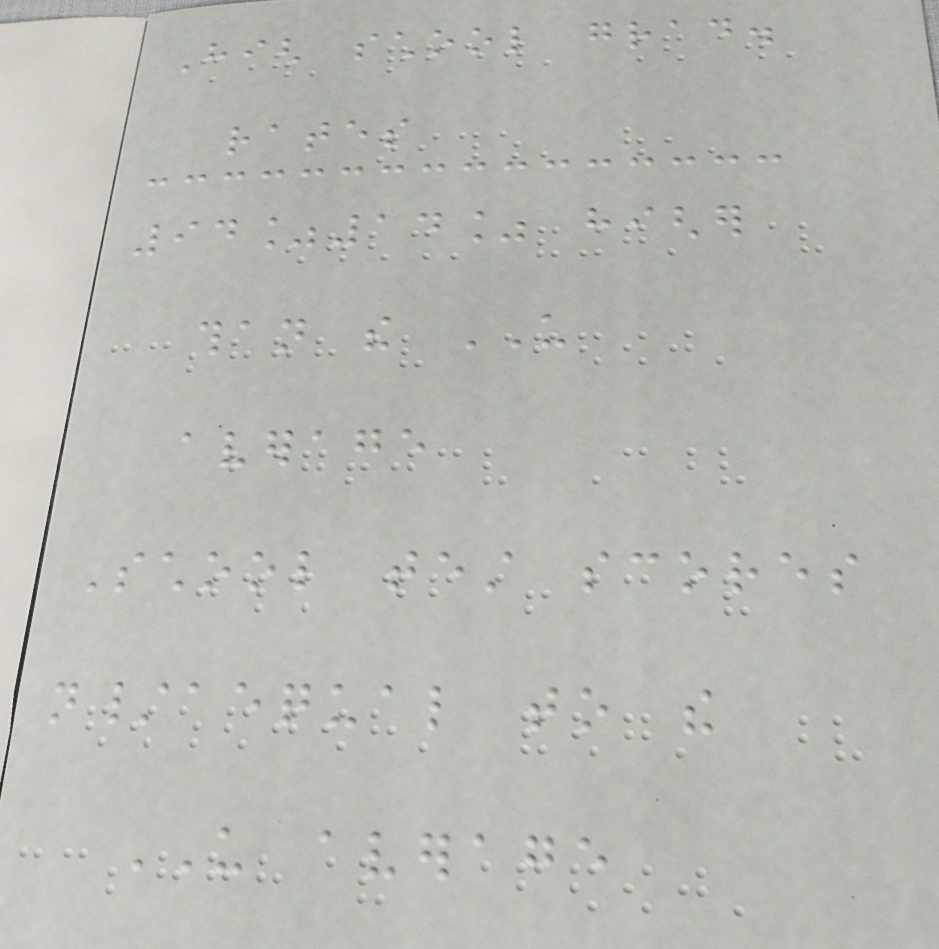High school grad.
rates
94%14% higher
than the US
average
School test scores
n/aequal to the
US average
